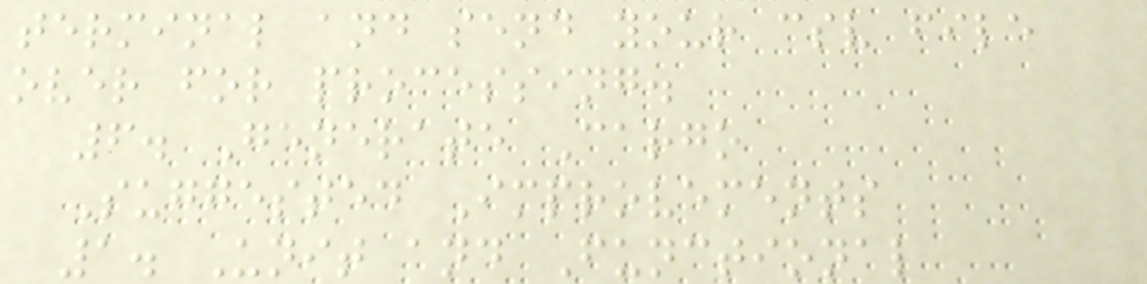terminal and send your csv file
over for processing.
6. Generate Cargo
Suggested Improvements
1. Unit and Functional
